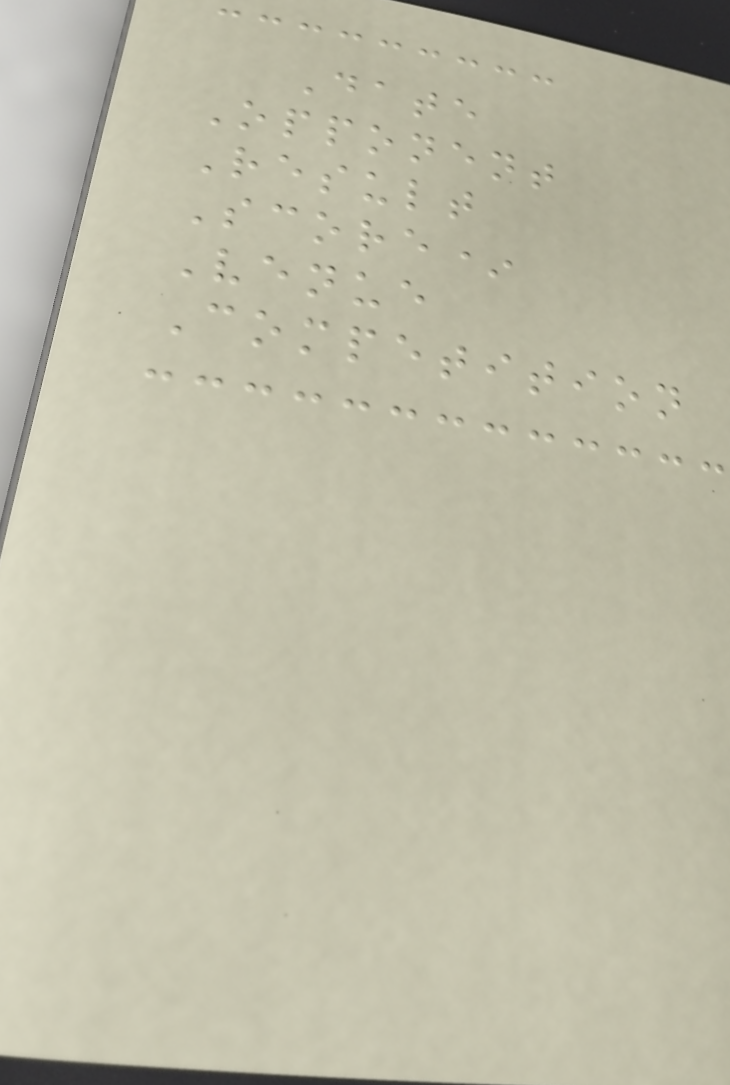Date
Opponent
Result
Score*
Venue
Competition
